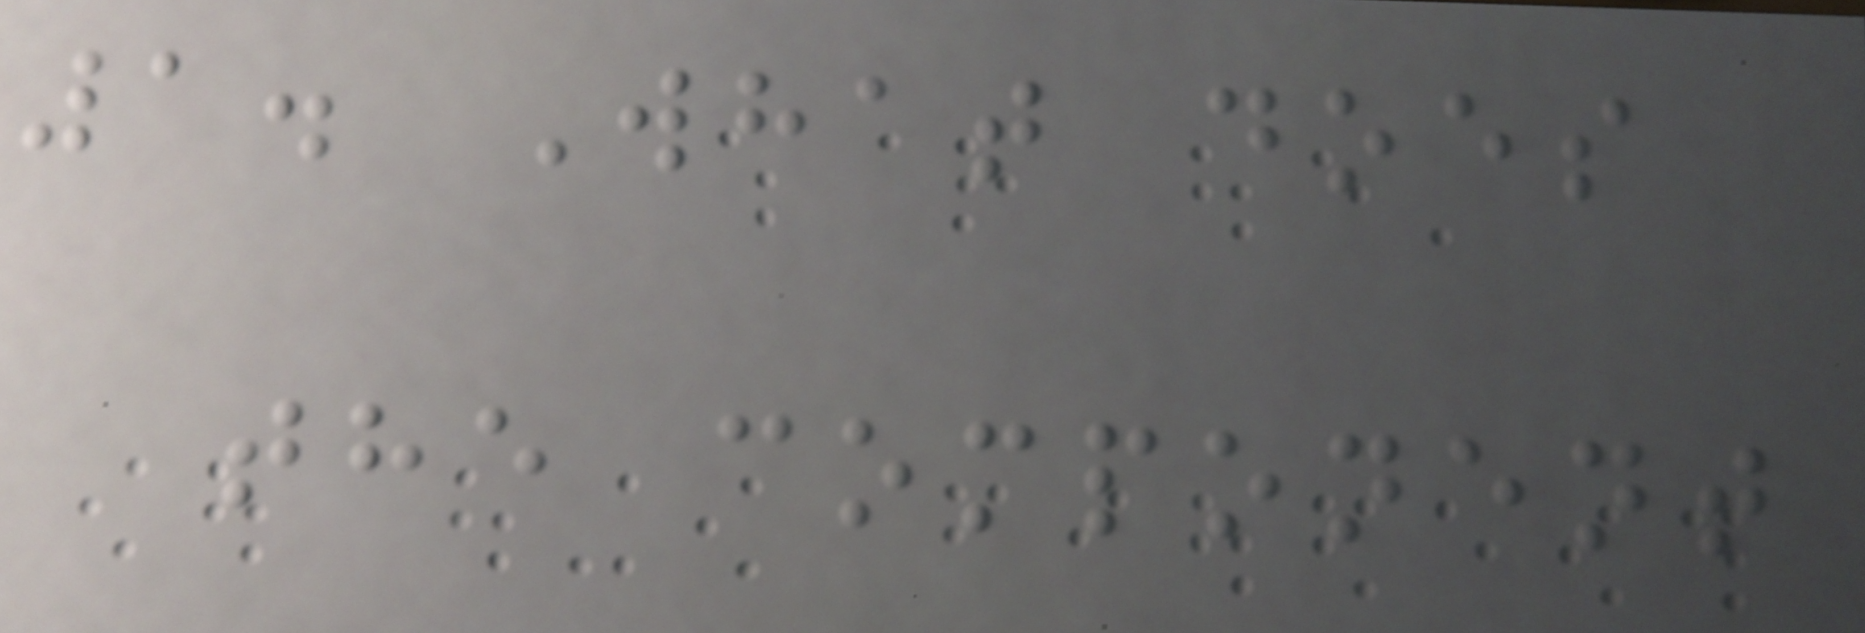1. What does
the component
